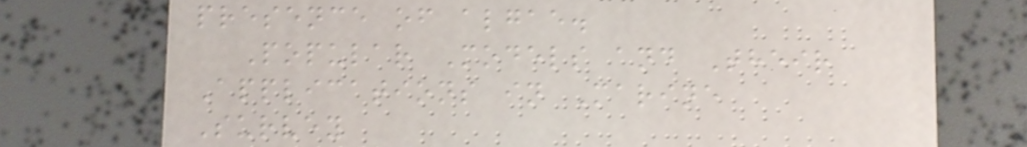presence of algae.
Popular Models and Their
Applications in Marine
Survey
